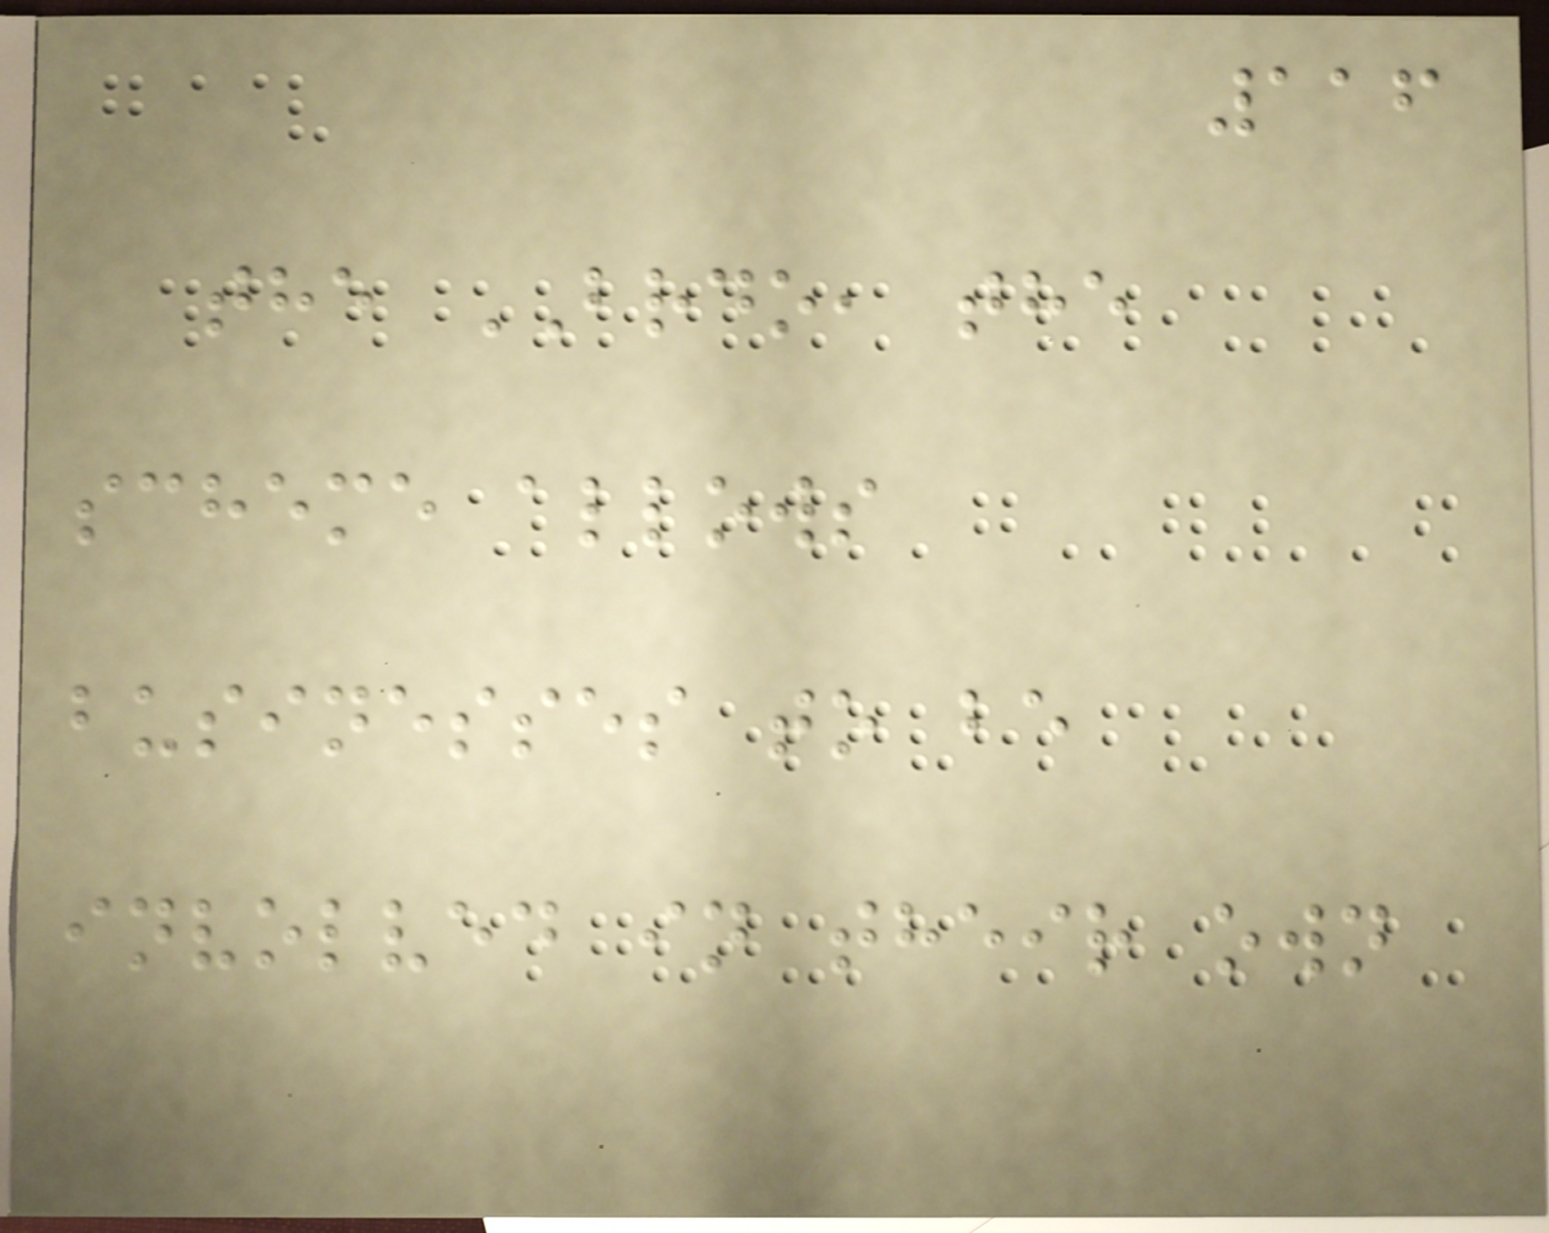116
the BRDO, the
scheme allows
businesses to be
involved in their own
